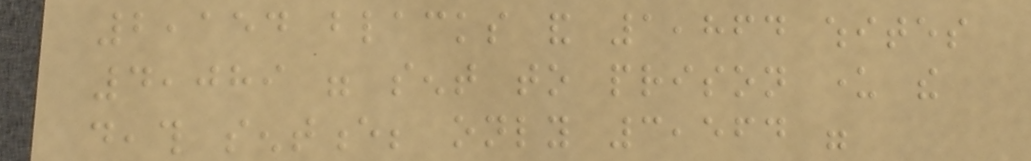2,154 blacks and 1,864 whites
4,089 were sent to prison under the
death sentence; only 3,564 were
